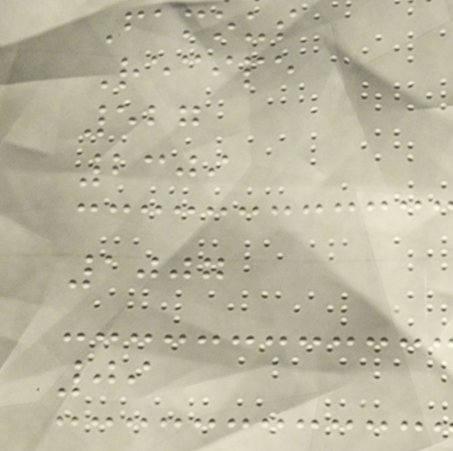Famous
Recipe
527
2309
1007
09
